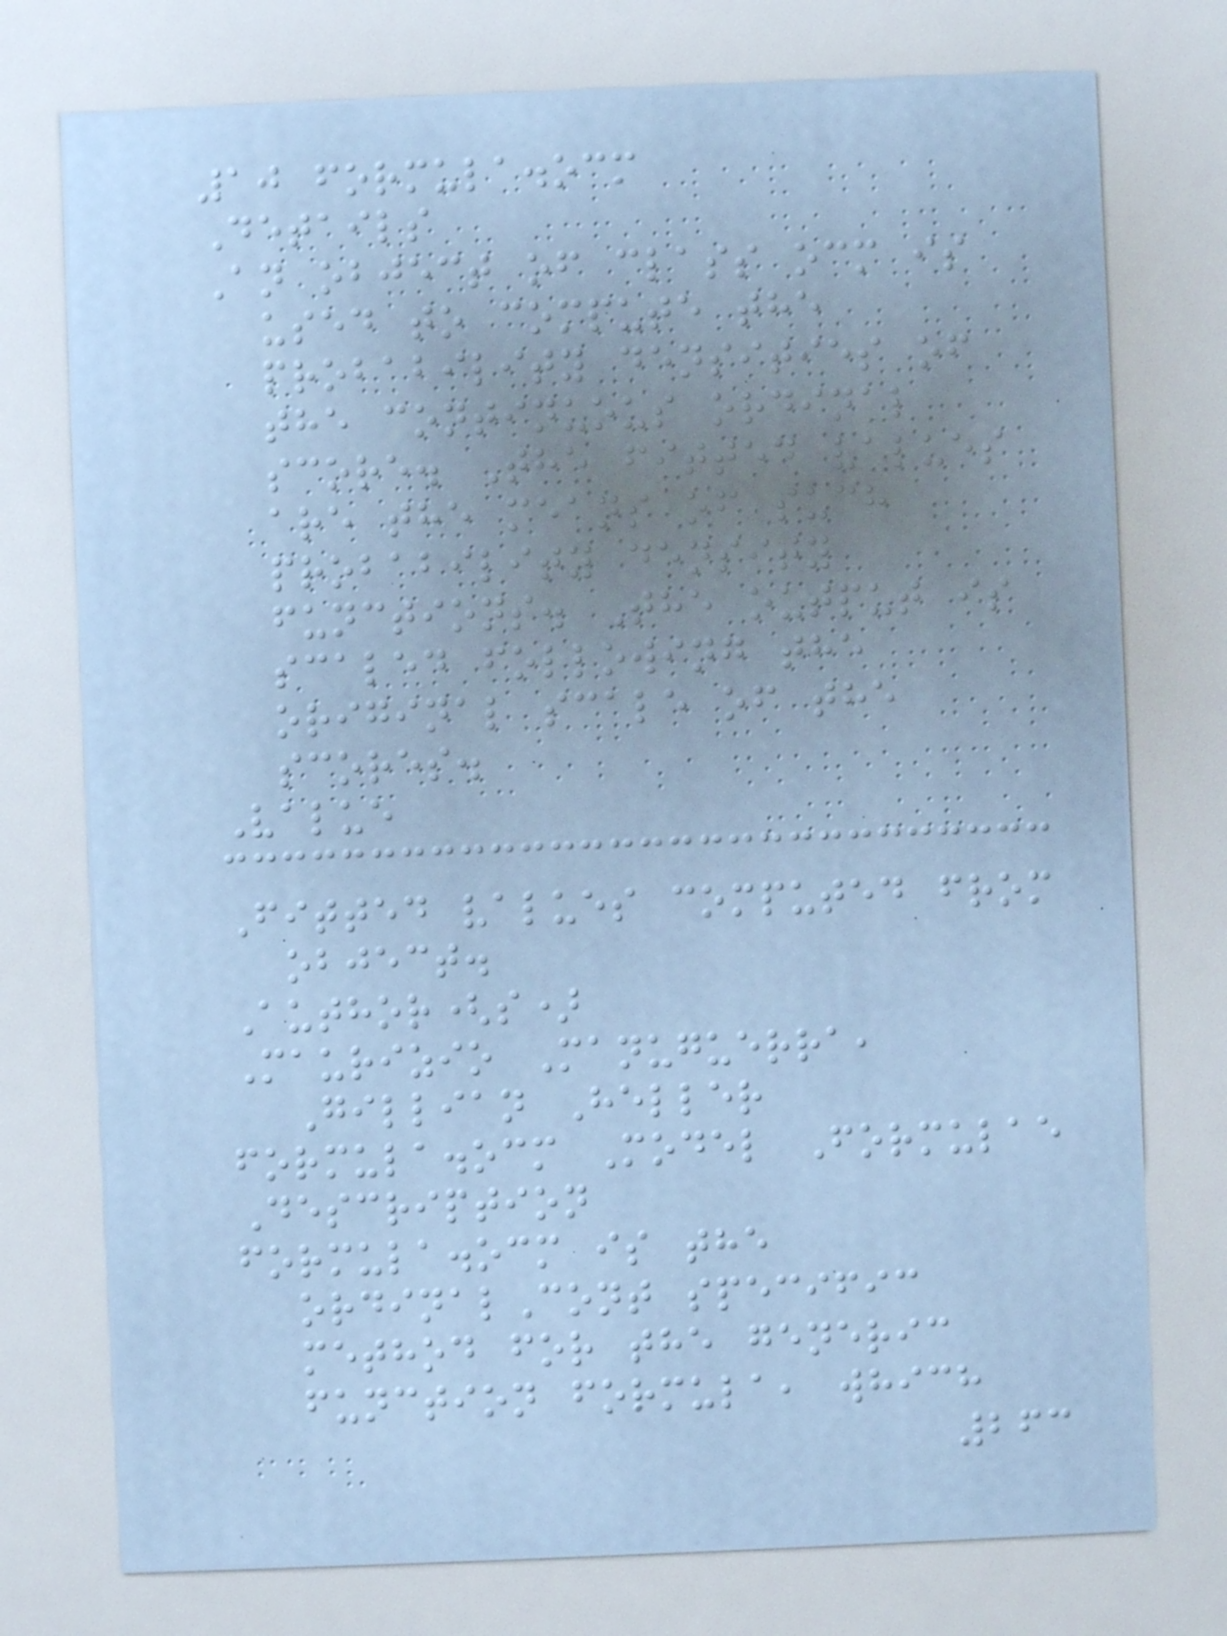10 formula.ocm
Details
An object of class ocm is
used to compute the
probability densities of
the continuous ordinal
score. The fitted values
are the means of such
probability density
functions. The output is
scaled following the
original scale of the
scores.
Value
Fitted values computed from
object.
Author(s)
Maurizio Manuguerra,
Gillian Heller
formula.ocm Model Formulae
Description
formula.ocm is the
ordinalCont specific
method for the generic
function formula, which
263
